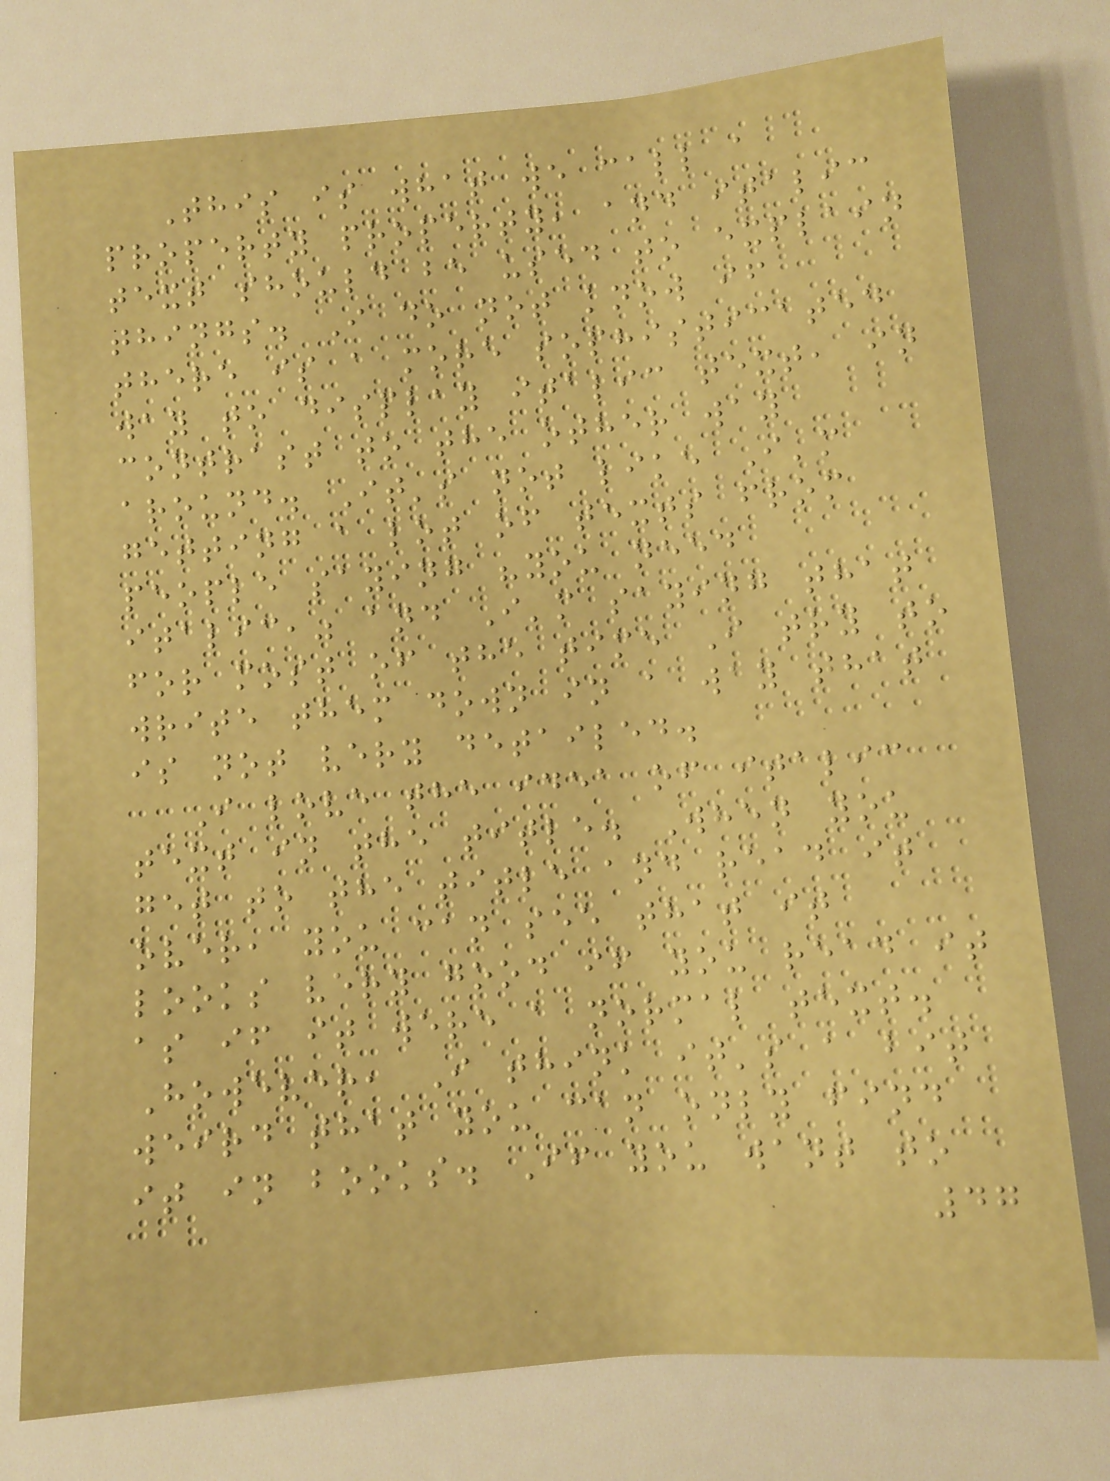This is what we call a
property property, and italic
text should be used to explain
things. I do not know if
there is a more sophisticated
way to display italic text, in
contrast to the other way
around. It's not like I'm
getting a lot of texts from
people saying "you need
italic," and I'm saying that
for most of the time I try to
write them down in a way that
is not very detailed.
I love the idea of italic
text in the title. When you
get to the title and read it
over, you can see that it
looks very good if you read it
as if it were a normal text.
However, I think it's a bit
weird that you can only find
it in books. If you want to
47
